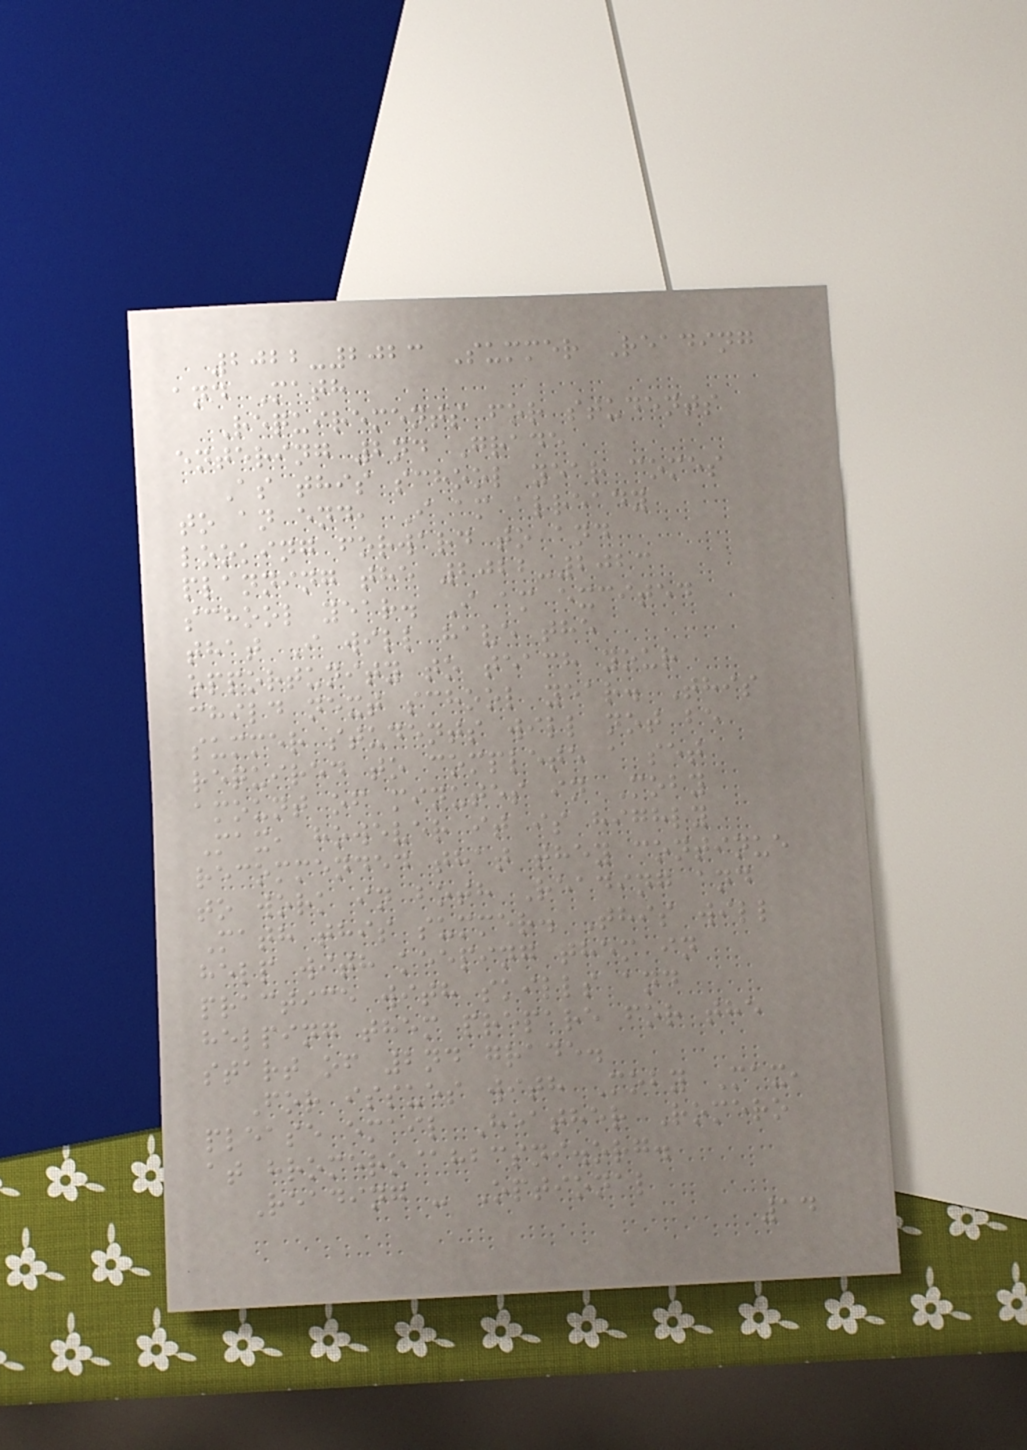2022-2023 Summer Reading
and Math
Requirements for students
entering 2nd Grade
As this school year comes
to an end, I am already
looking forward to and
planning the 2022-2023
school year. I am excited
that I will have the
opportunity to teach your
child next school year. This
summer students will not be
required to complete a set
amount of minutes in Moby
Max, however it is highly
recommended that they continue
to work in both Reading and
Math this summer. This will
help with keeping them in
practice with skills and
helping them prepare for the
start of 2nd grade.
For issues with Moby Max,
please email Heather Romero
at hromero@hbcsni.org.
Reading - Optional
14
